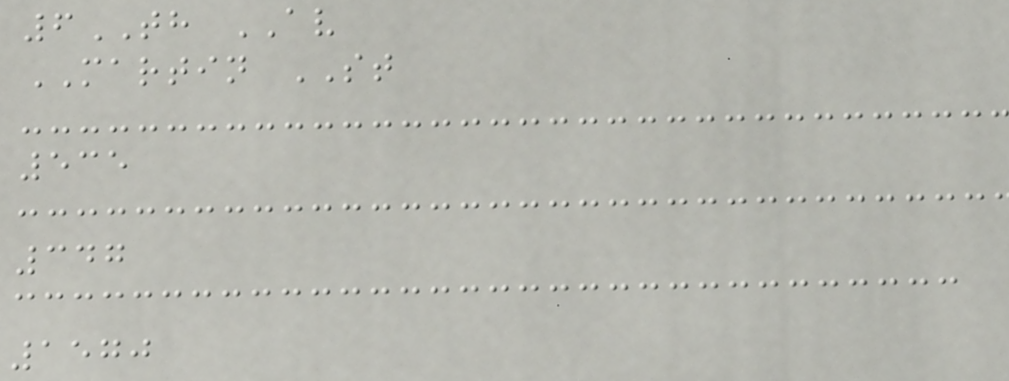6TH AV
MARTIN ST
535
347
1570
